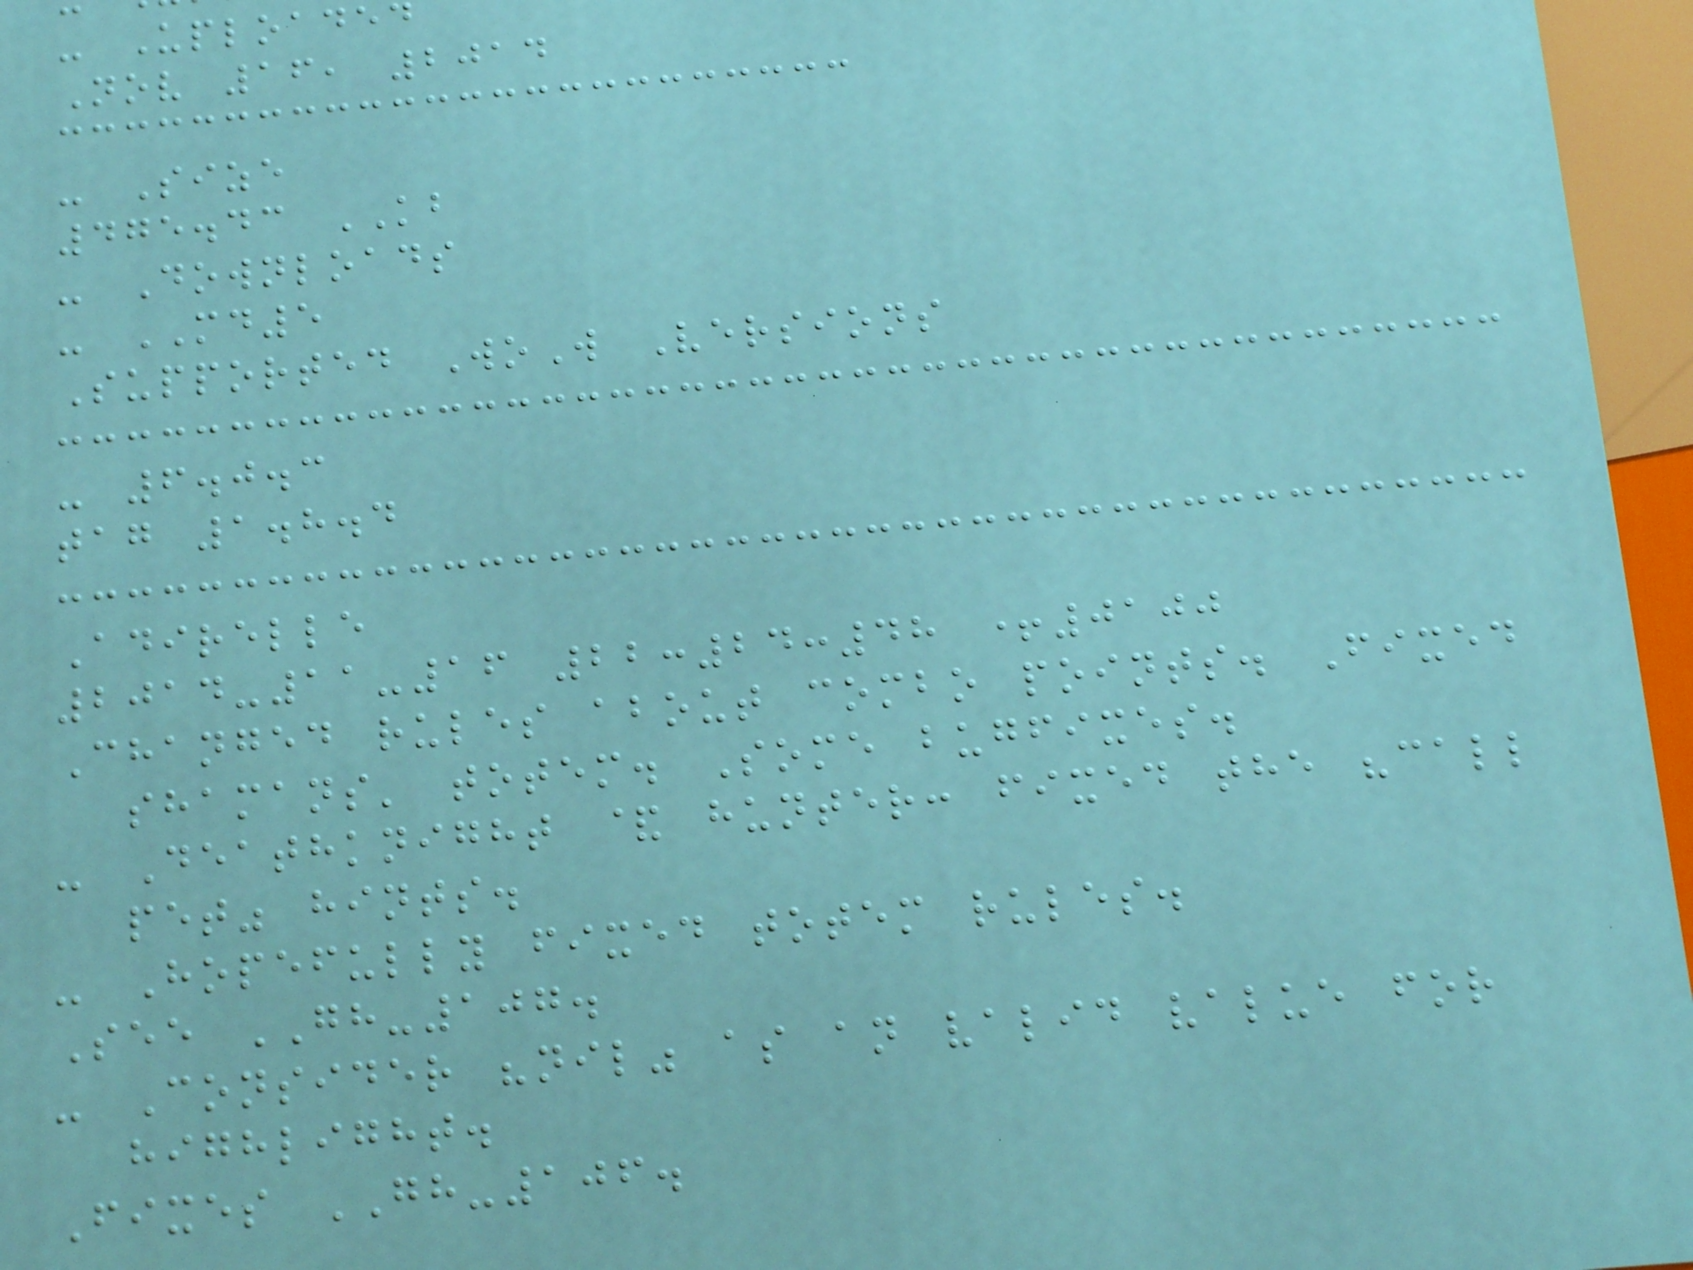- Uploaded
Nov 16, 2014
- Size
475.43 KB
- Downloads
- MD5
Supported WoW Versions
- 6.0.3
tag 1.8.4
Adirelle
2014-11-16 22:24:48 +0100
Changed rules about combo points. Fixed
shamans' totem. Some bugfixes.
- Deathknight & hunter: fixed the "call
pet" hints.
- Hopefully fixed totem rules.
See GH-107.
- Consider "nil" as an valid value for
highlight.
Fixes GH-106.
